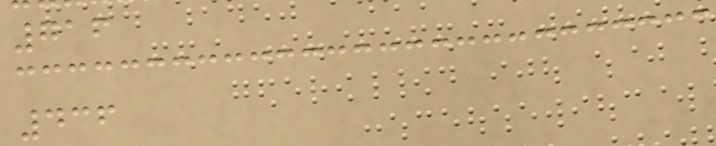716
436
